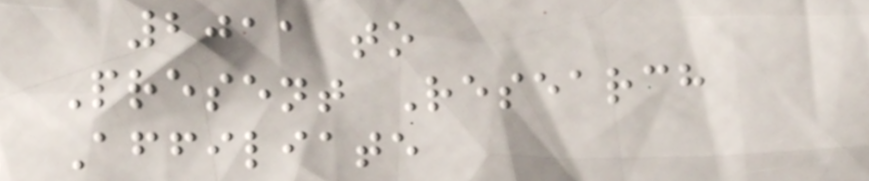2011 to
Present Research
Affiliate
